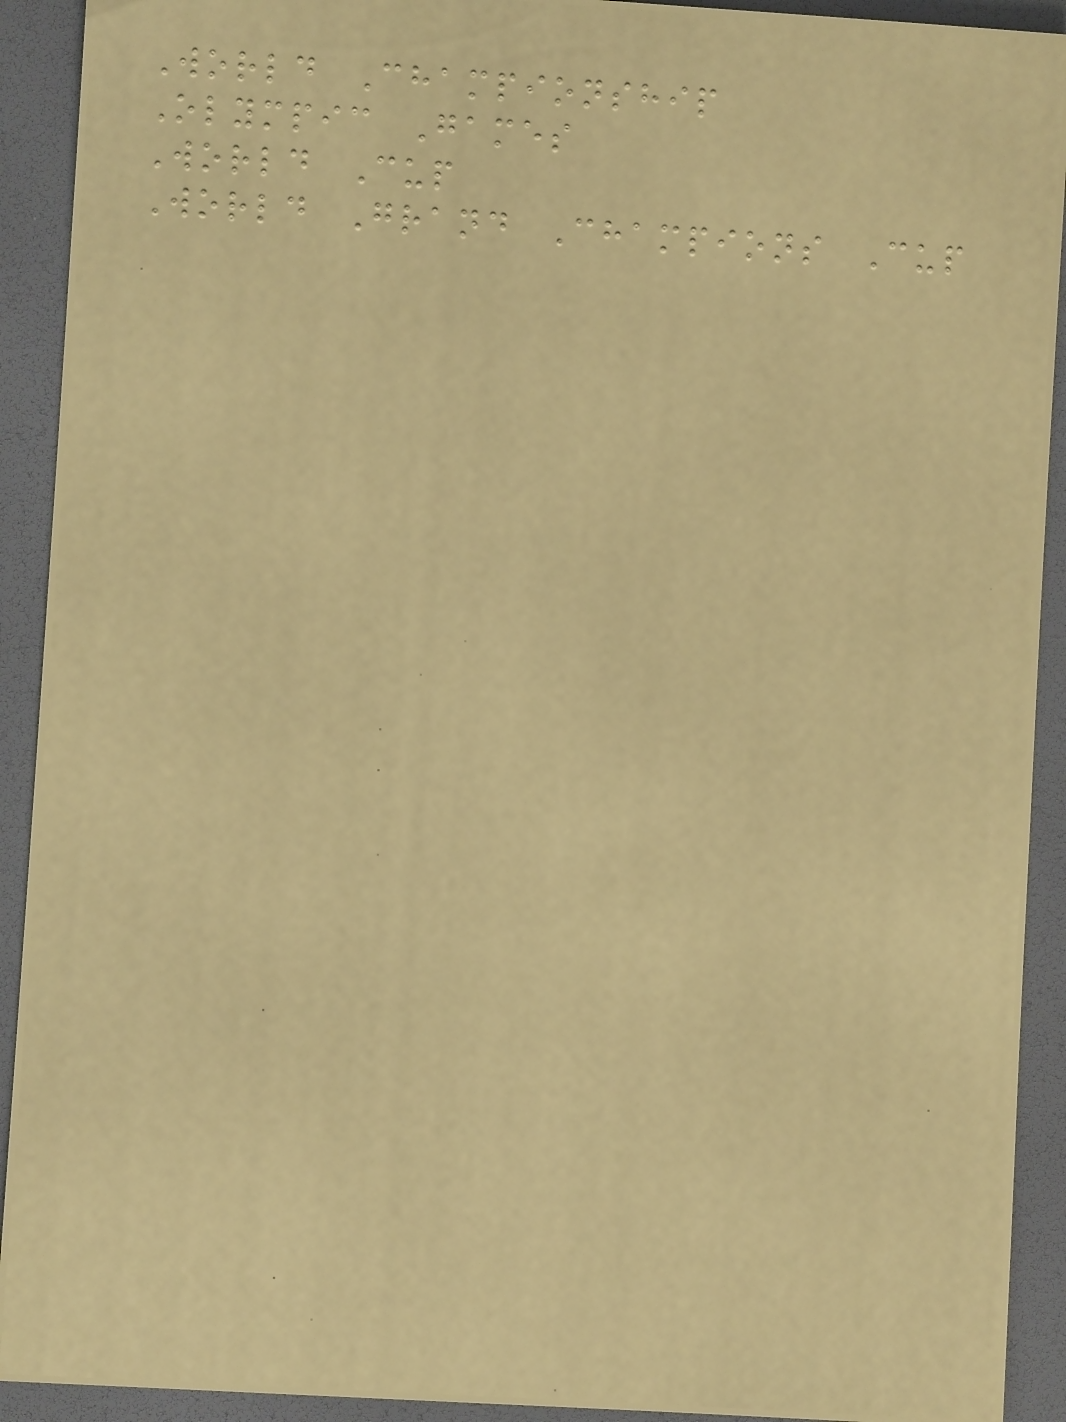World Championship
Olympic Games
World Cup
World Grand Champions Cup
